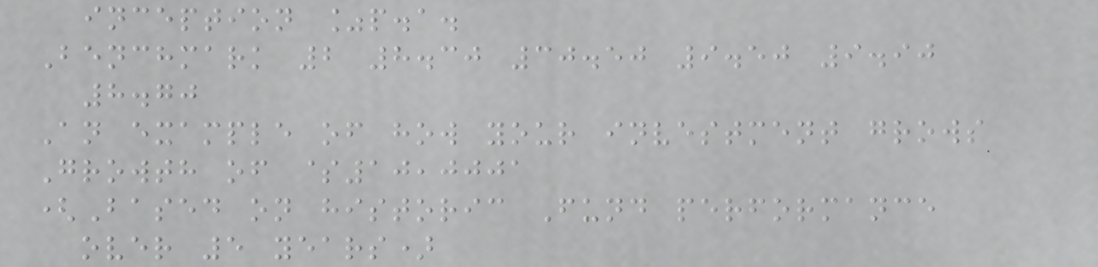inception %p.a.
Benchmark 2 8.30 30.50 9.50 9.90
8.70
An example of how your investment grows
Growth of $10,0001
(Based on historic Fund performance
over 5 years)
